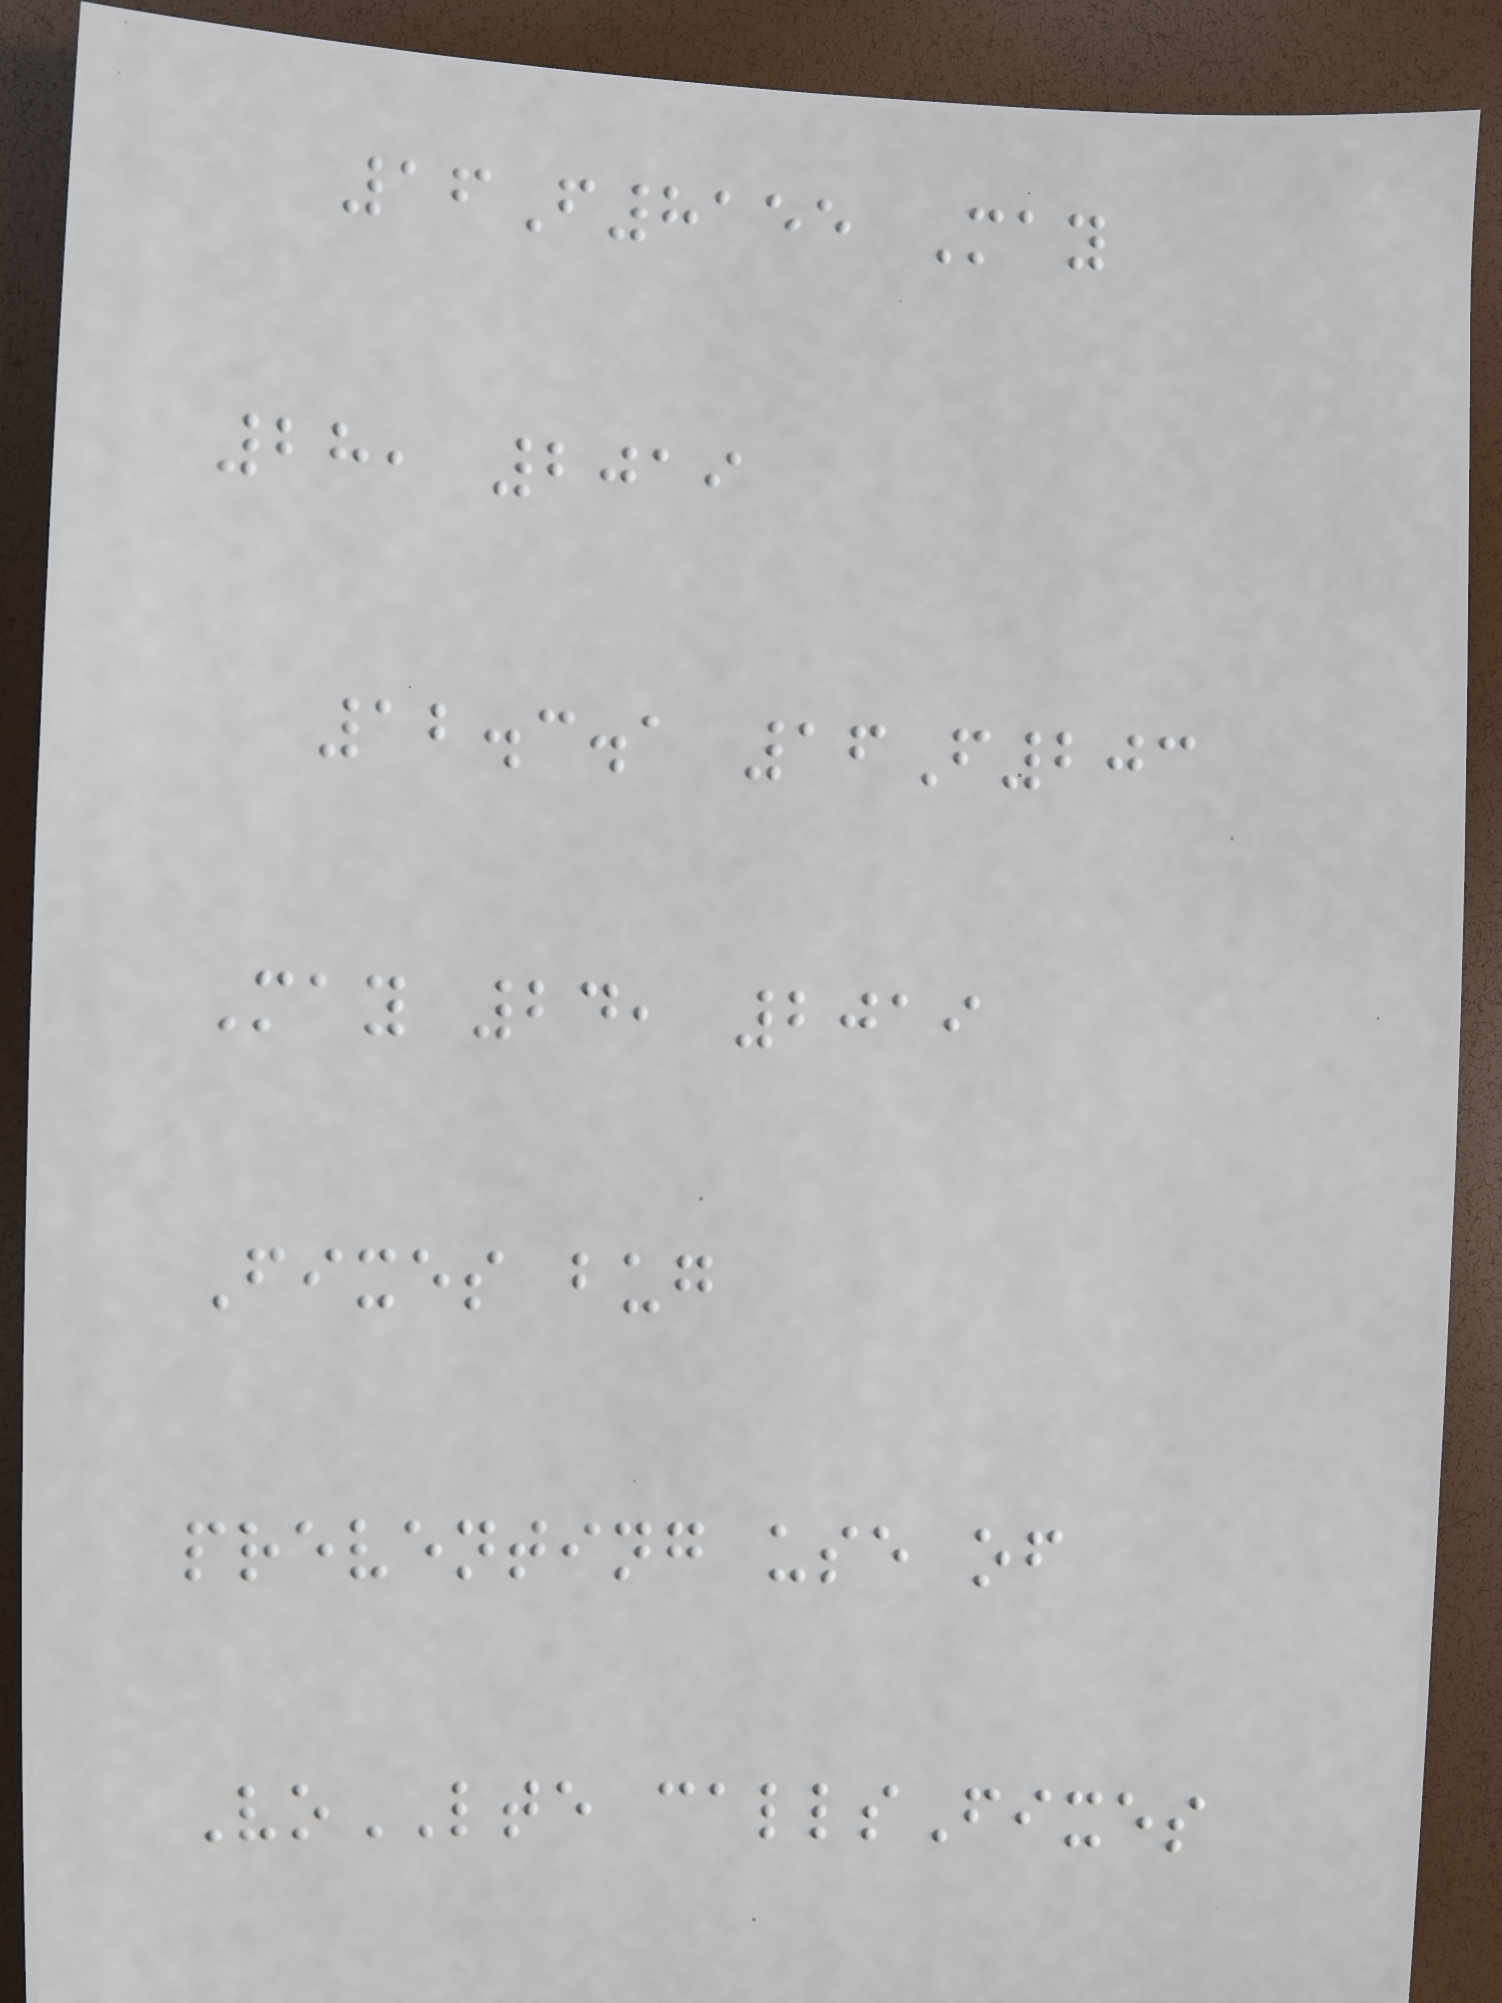16F8155 May
28, 2019
12.3.1 16F203
May 24, 2019
Fixes bug
preventing use of
VoLTE callsFixes
